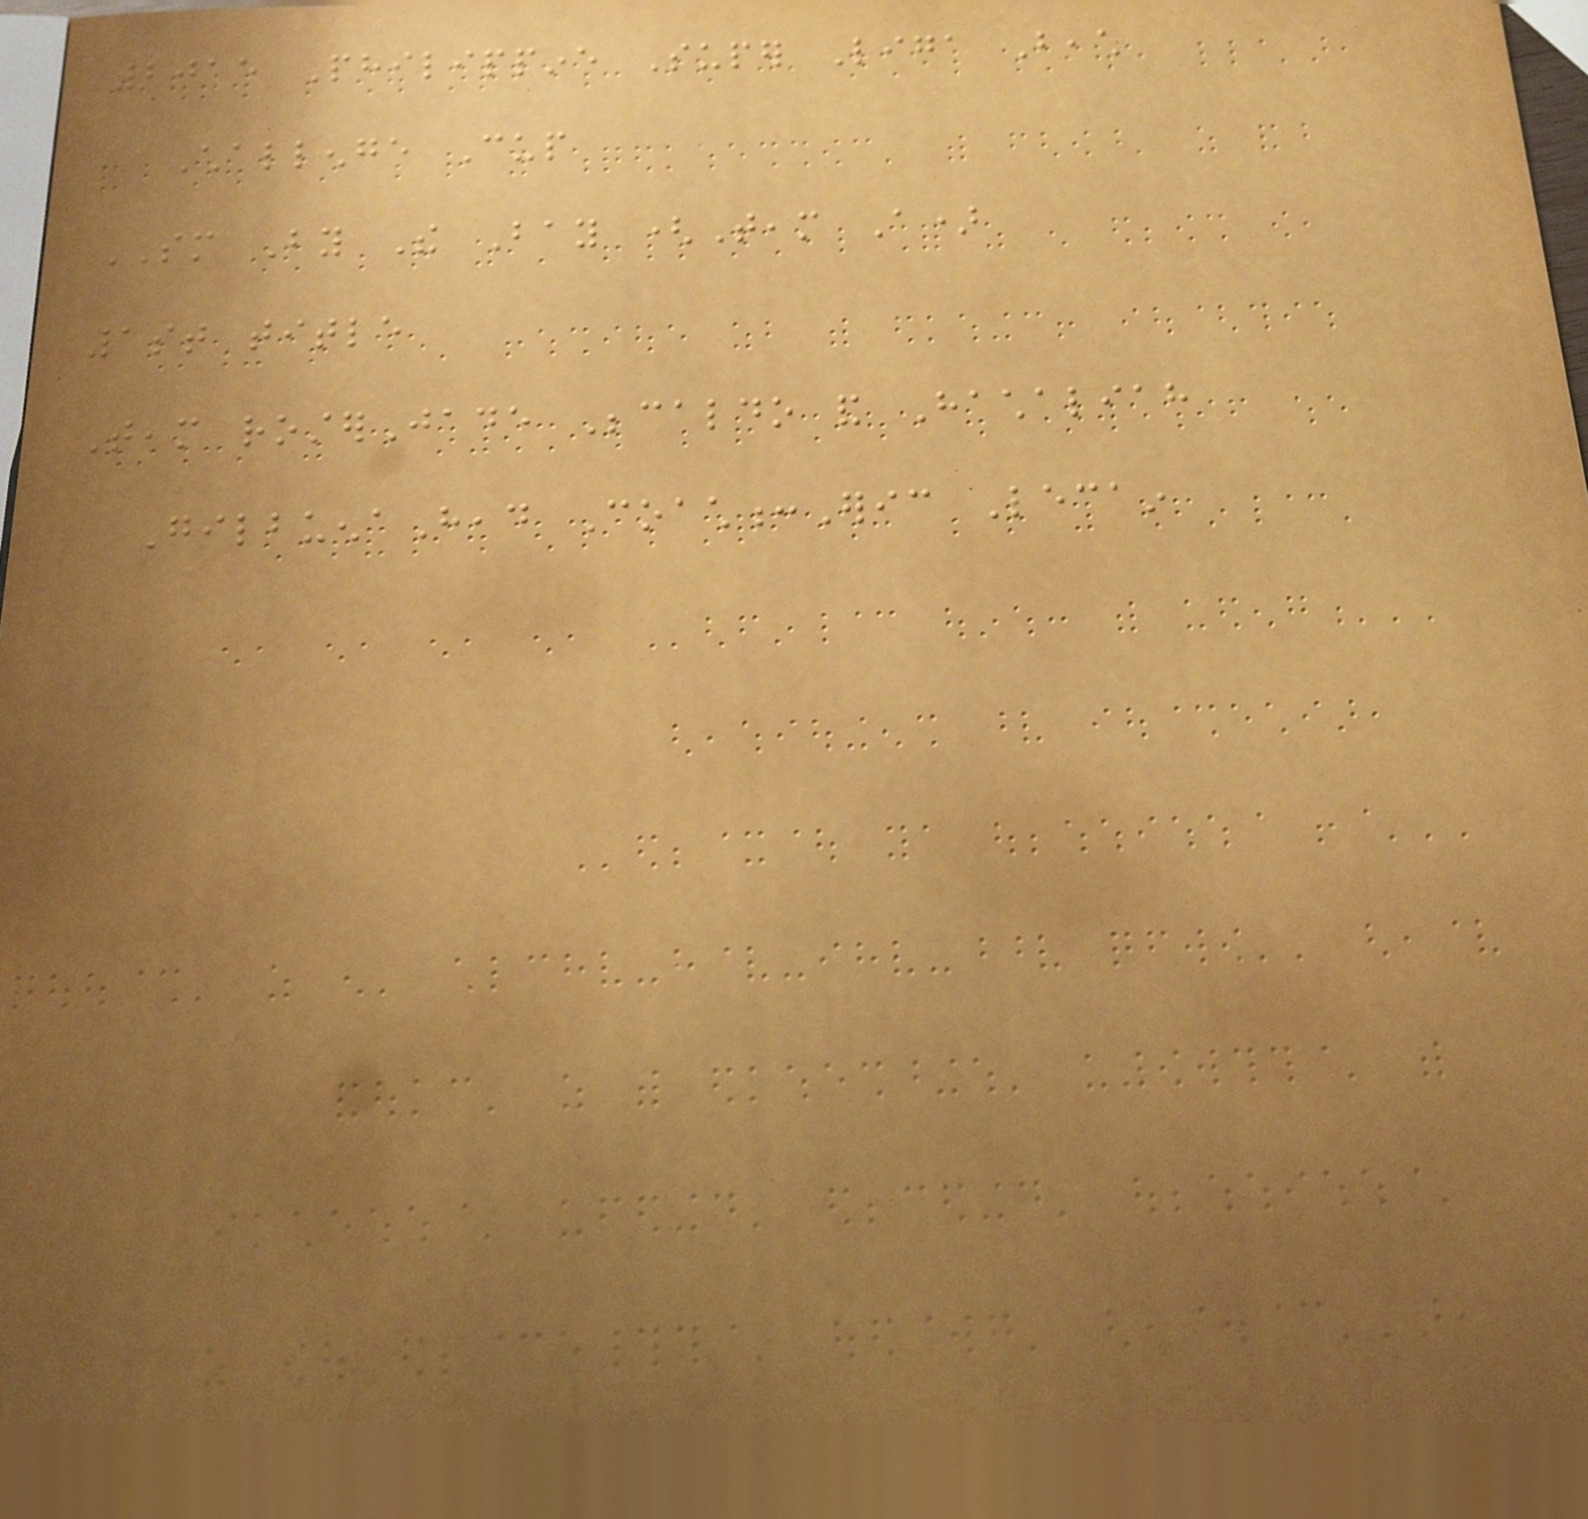2015 Philippine Super Liga Beach
Challenge Cup
SM By The Bay (Team A)
1st title
Team rosterJade Becaldo and Hachaliah
GilbuenaHead Coach:Eric Lecain
